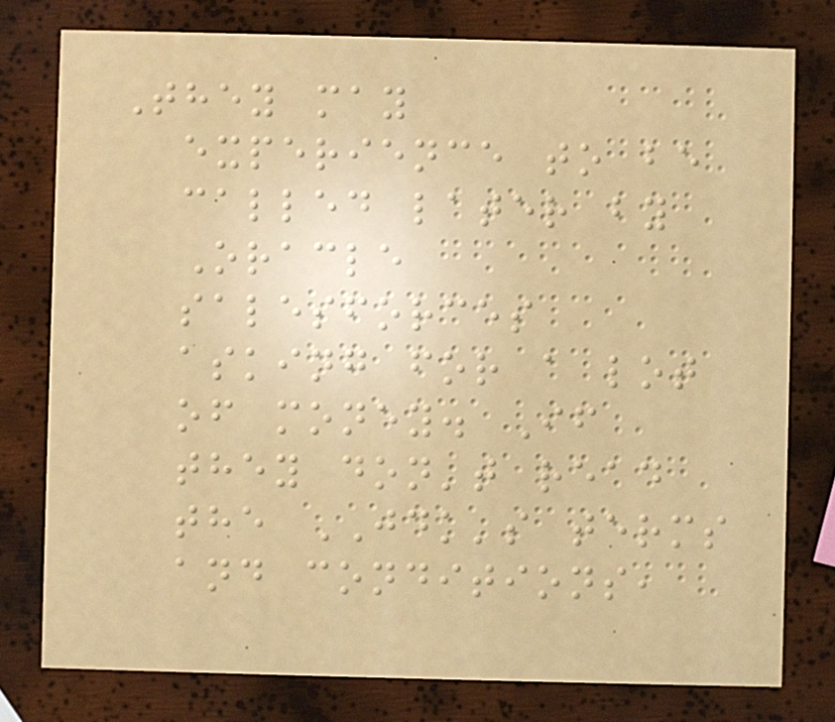They may
experience to be
called later by
Oracle
salesforces
asking for a lot
of money. If
they don't read
the JDK's terms
and conditions,
